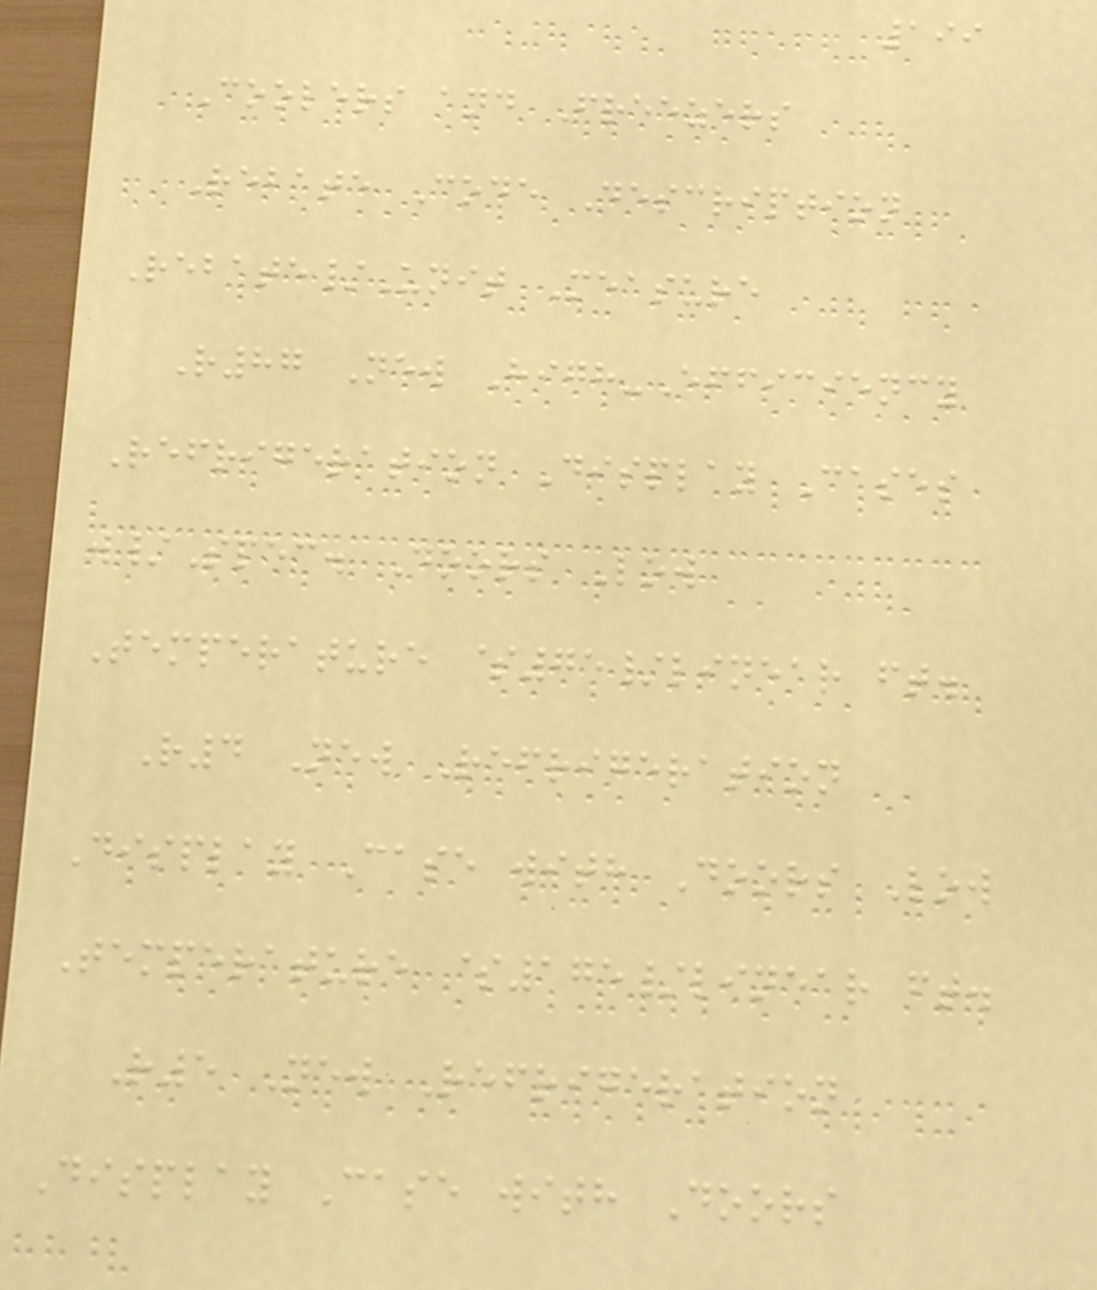199
Coolers and Freezers
Rebate Code Description
Rebate/Unit Measure
R87 New High-Efficiency
Refrigeration Display Cases
w/Spec. Doors Low
Temperature $75/linear ft.
R4 New Refrigeration
Display Case with Doors Low
Temperature $175/linear ft.
R5 New Refrigeration
Display Case with Doors
